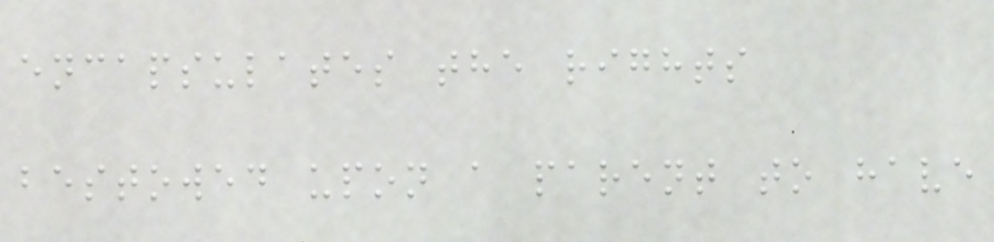encapsulates the rights
bestowed upon a parent to have
